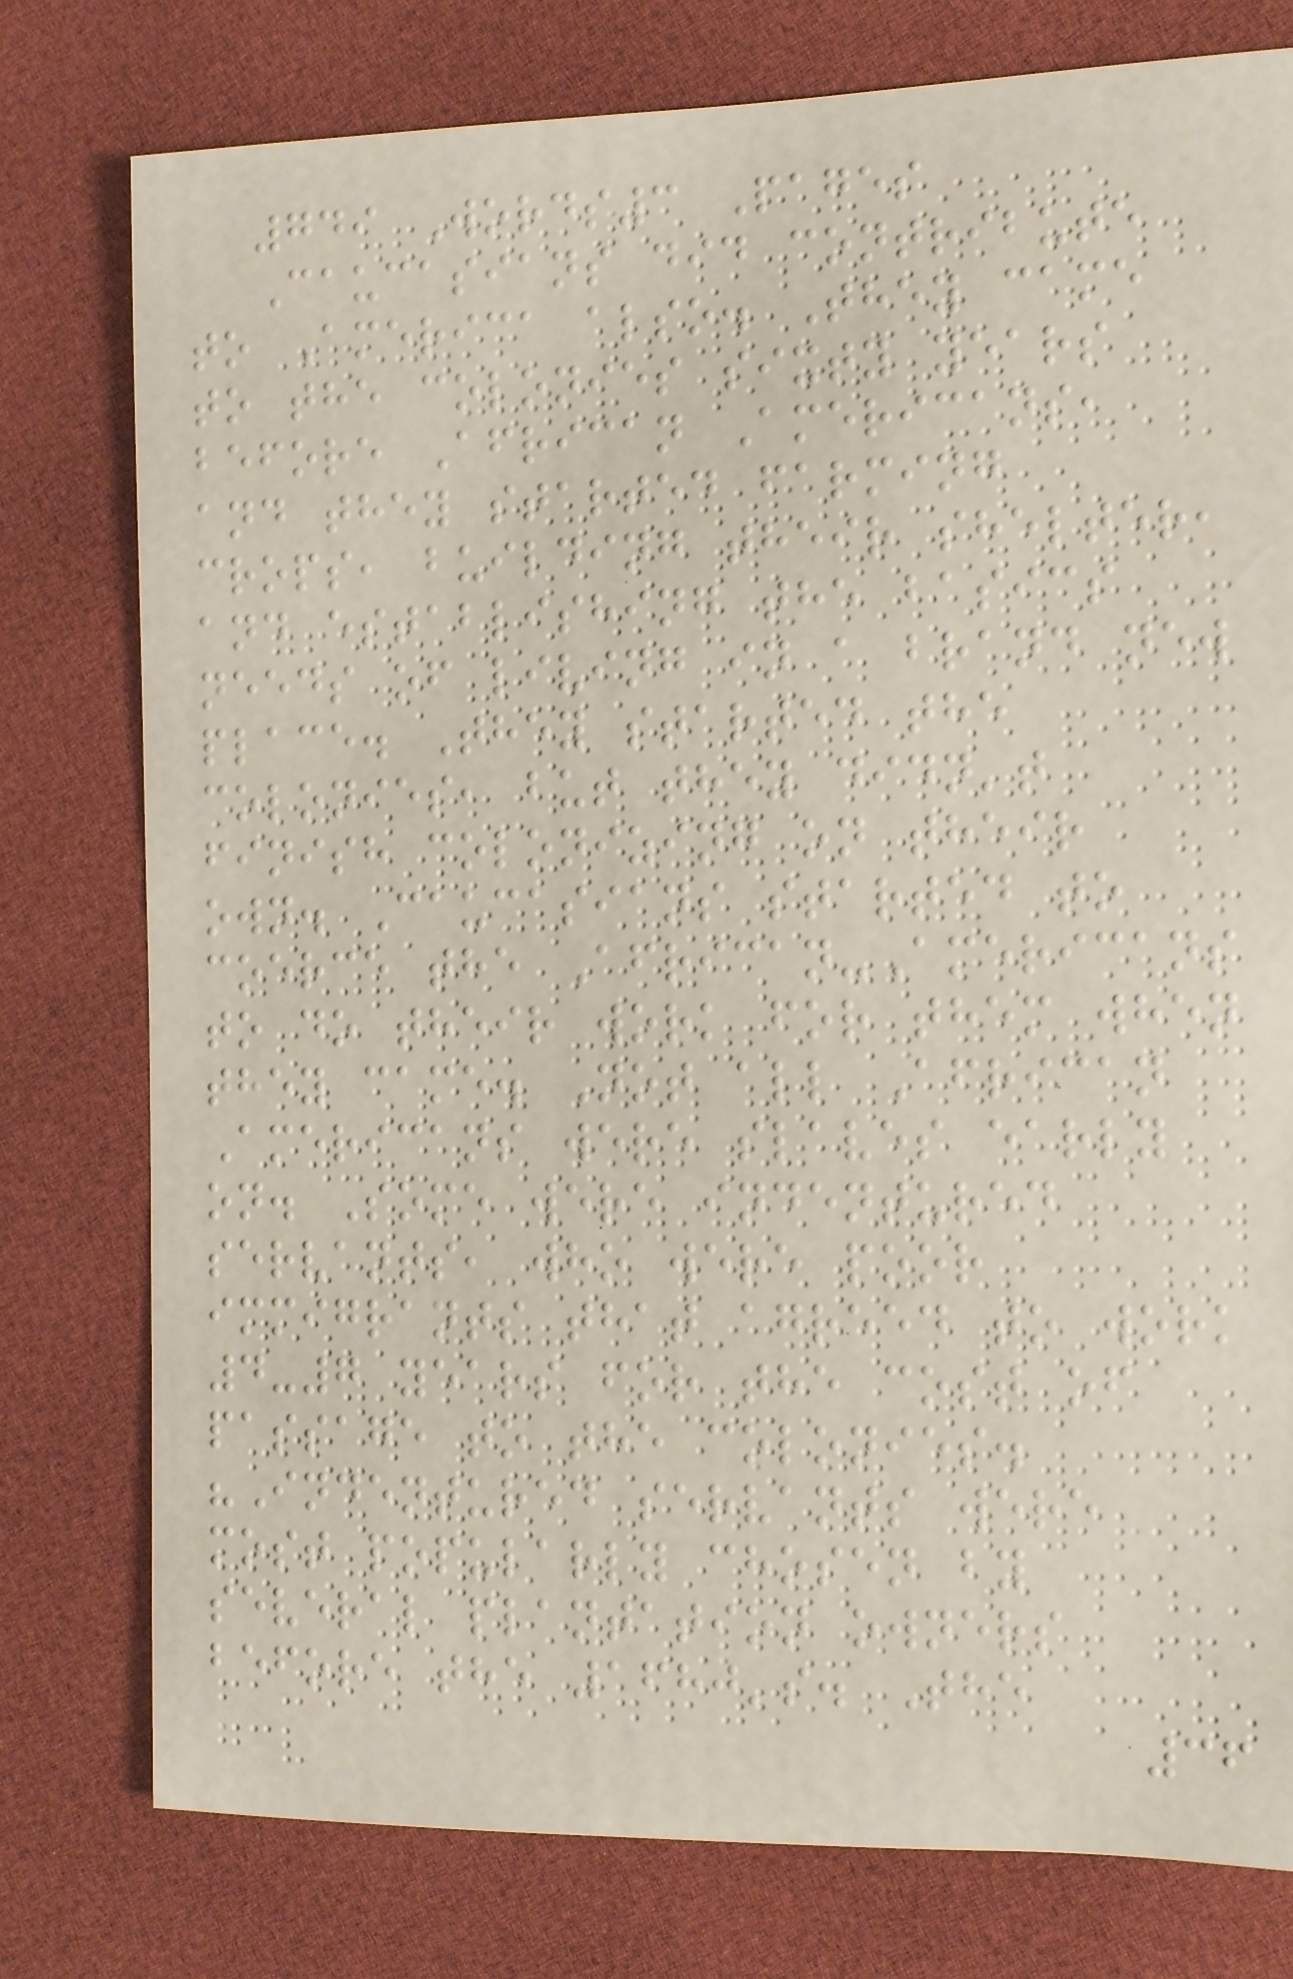749 Words3 Pages
Caucasians did contribute
to America also. They came
to the colonies sixty years
before African Americans,
and they started farming
crops, building their shelter,
and establishing the basics
needs of living in a brand new
place. They started the
colonies, but they didn't
finish colonizing on their
own. Caucasians started to
coerce the African-Americans
to do their work for them when
they came. Not all African
Americans were slaves early
on. Some were indentured
servants, who were poor
immigrants that agreed to work
4-7 years for the cost of
passage to the colonies.
"Indentured servants were
most popularly chosen by
several plantation owners
before the 1680's. The
36
